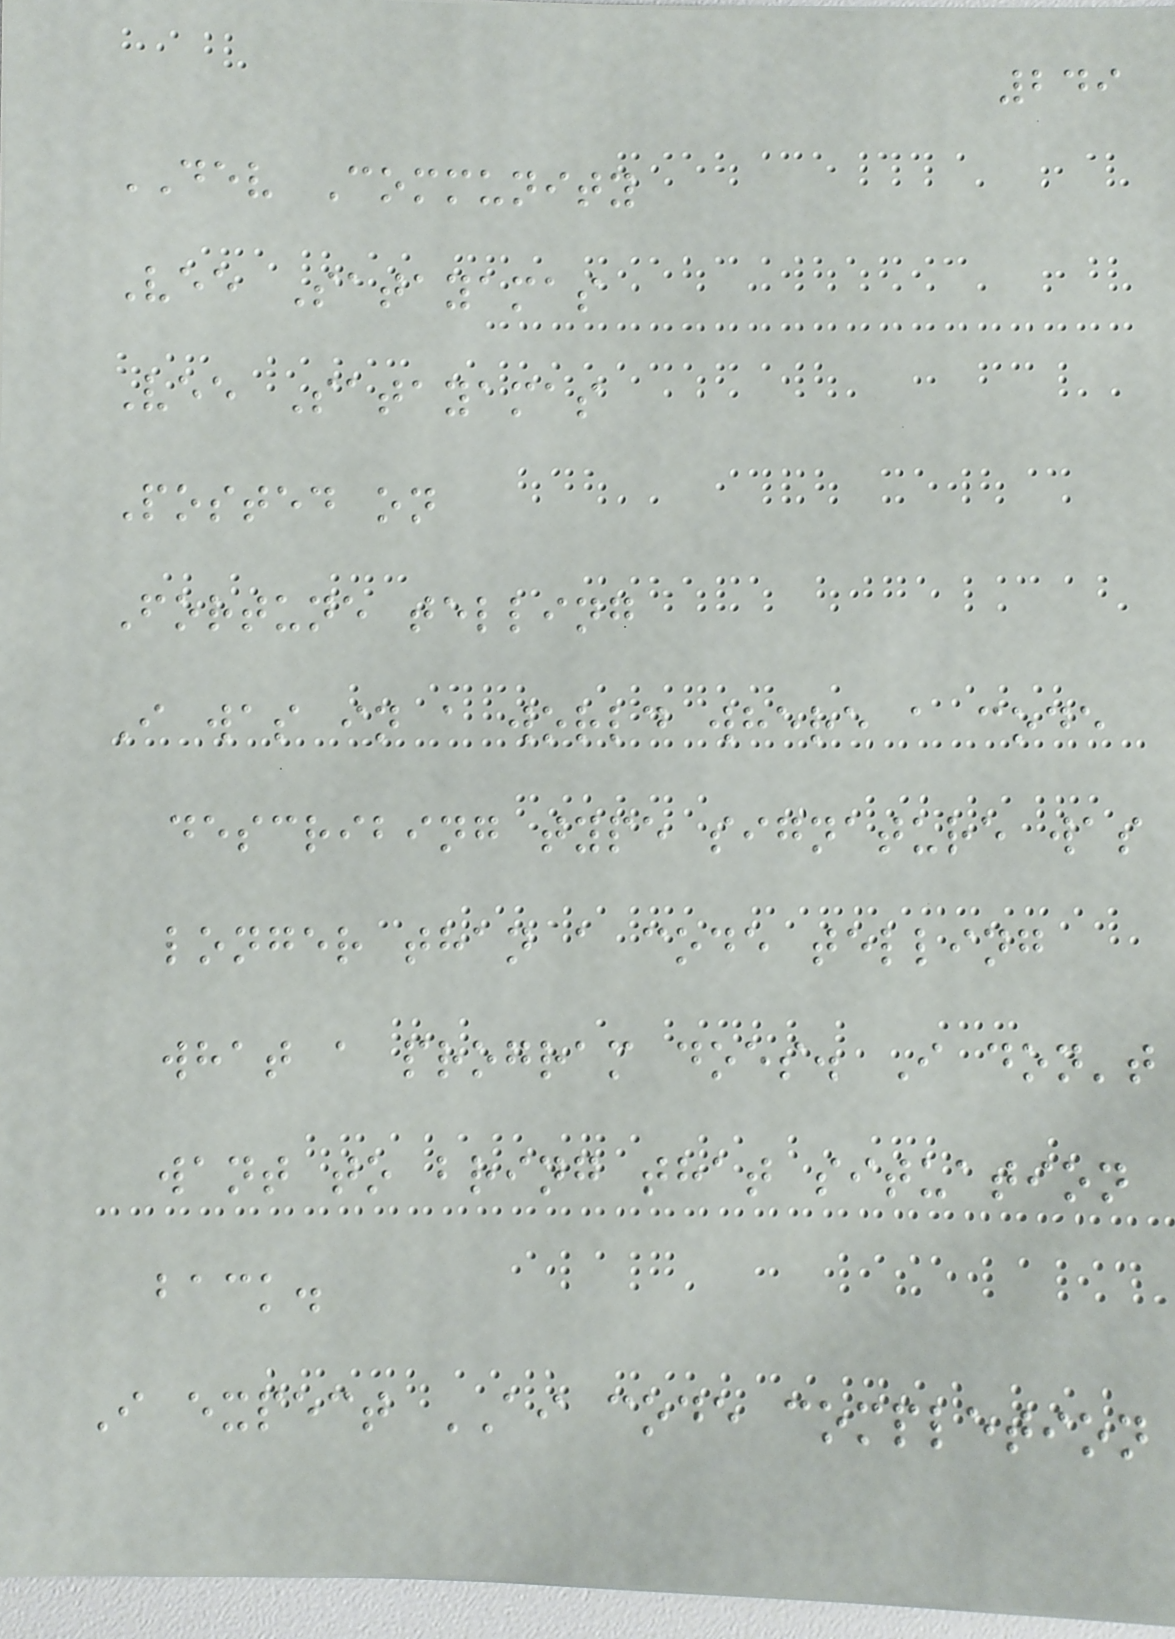249
DEV Community
Vee Satayamas
Vee Satayamas
Posted on
Fortune telling
I was in a world where a code
describing type signature was
longer than a code telling
what a program does. I don't
want to bring that situation
back.
I expect AI code completion
